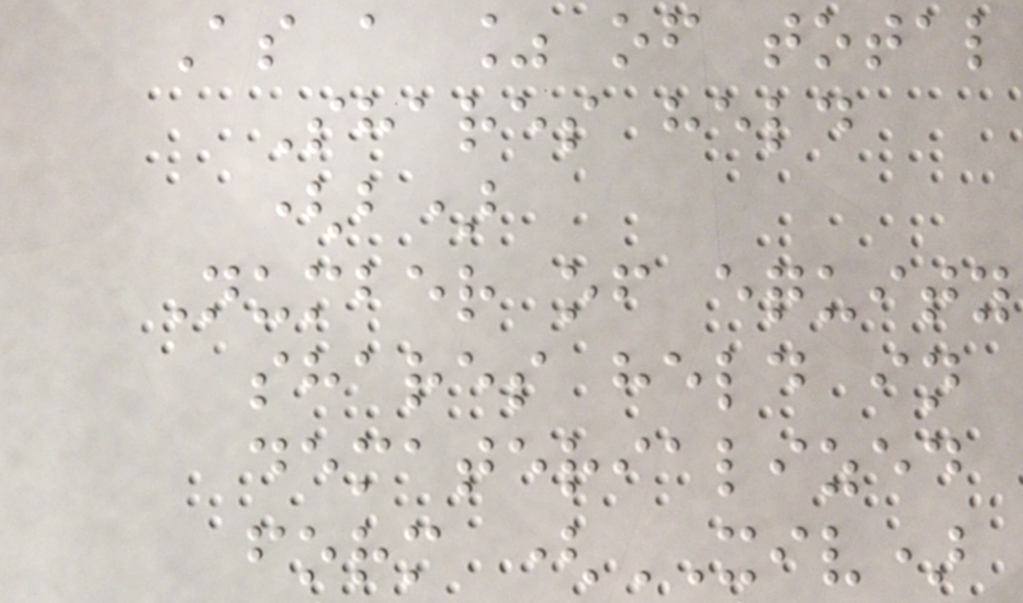As a % of total
Shares held
(b)
Number of equity
shares held in
dematerialized
form (XIV)
